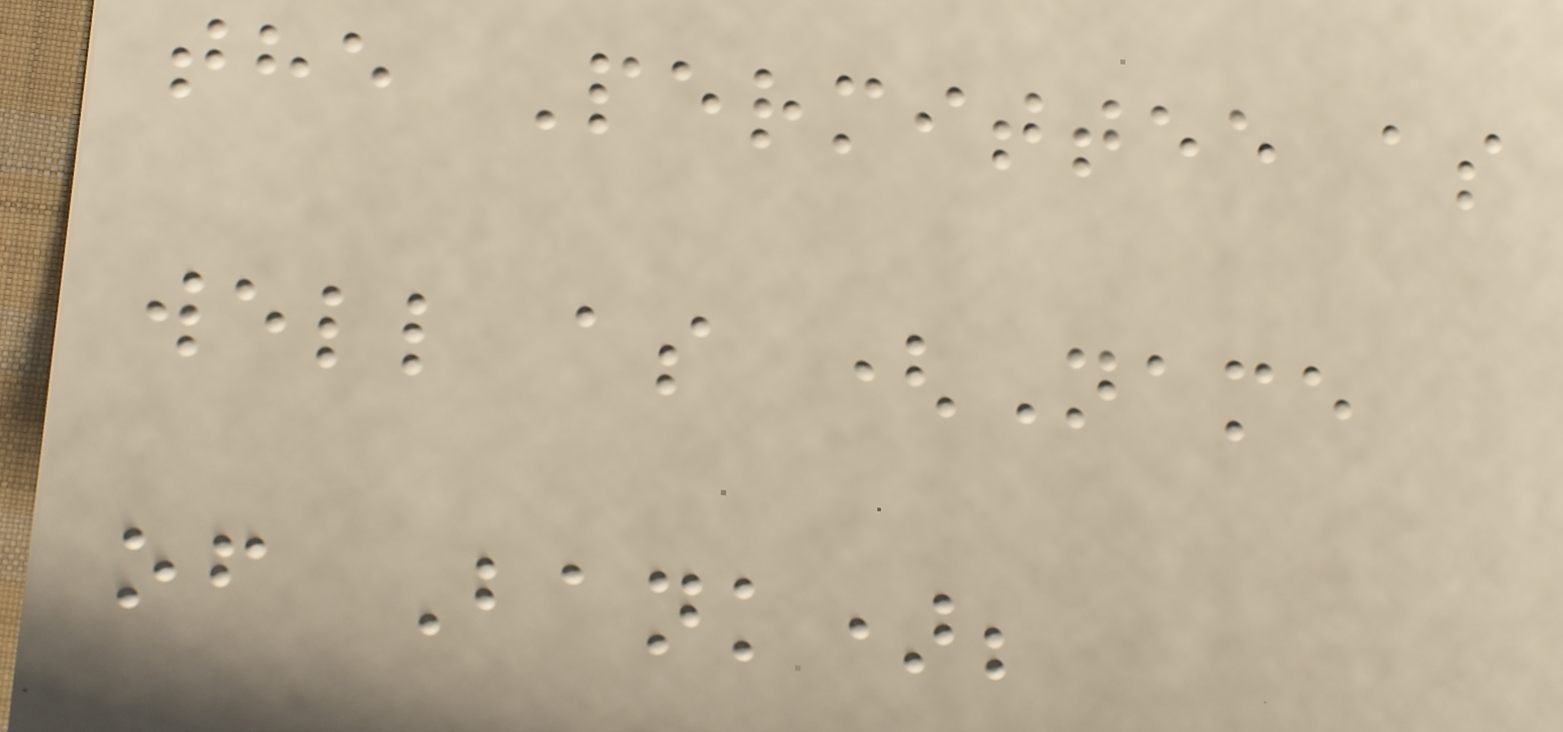the Permittee as
well as (Name
of Bank);
